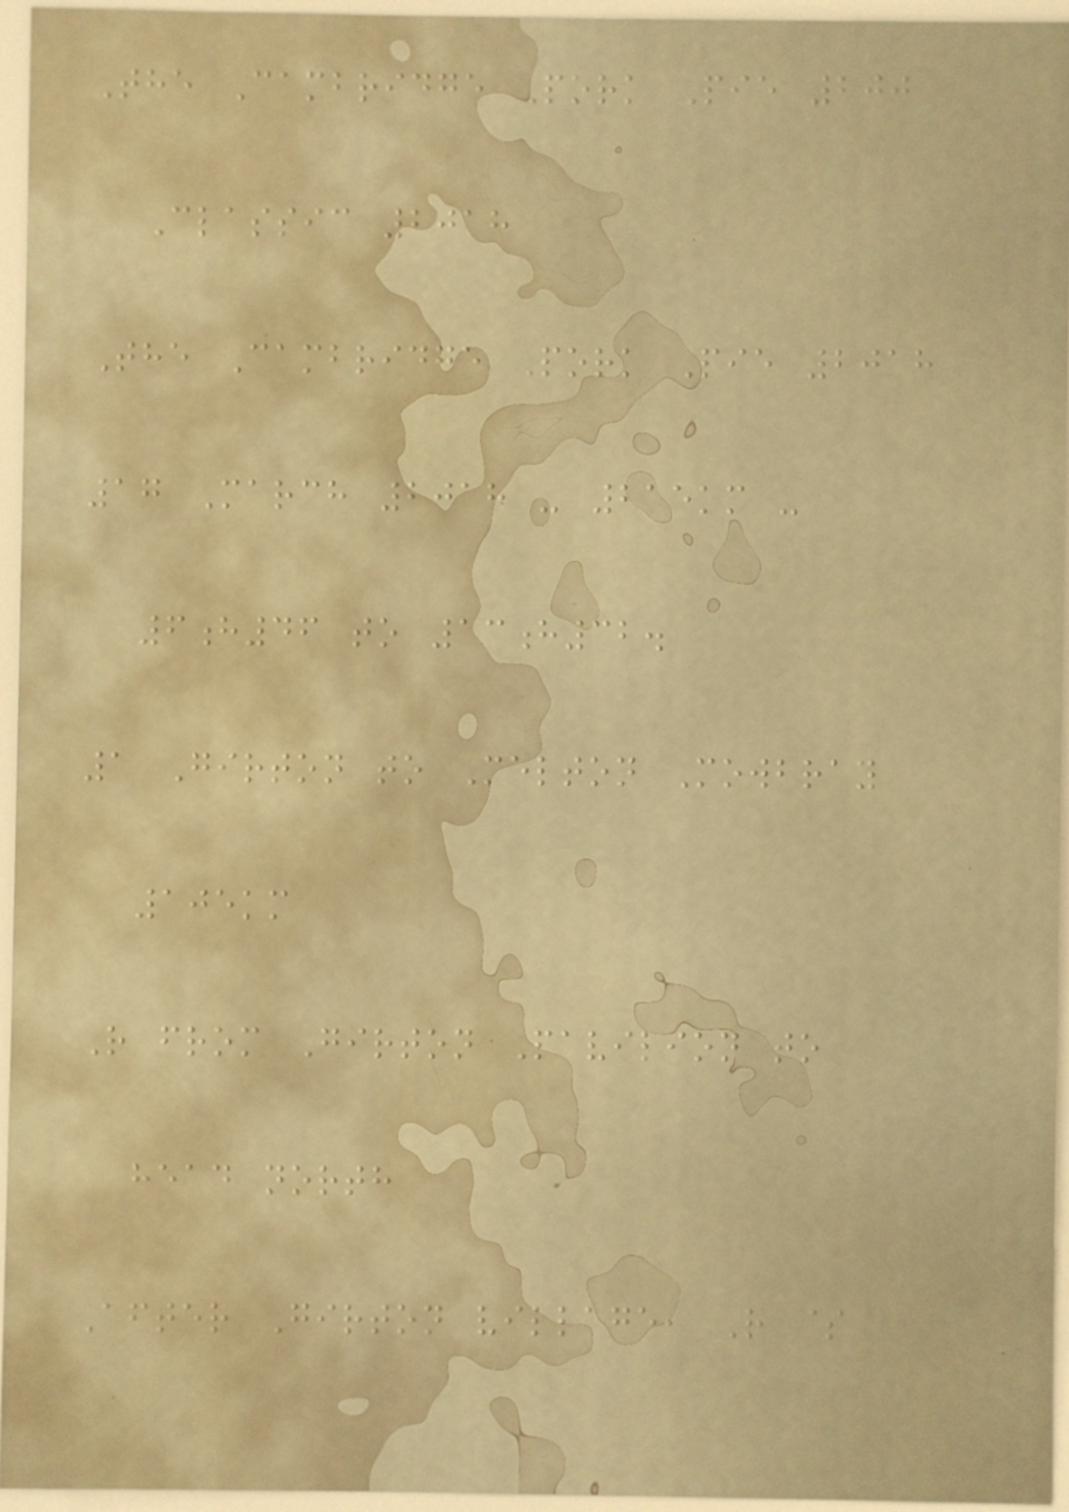The Cambridge Pork Pie 200
Classic 2018
The Cambridge Pork Pie 2018
17 March 2018 - 215km -
6h46 to 13h32.
1 Girton to Melton Mowbray
105km
R from Girton Pavilion to
head north
After Girton village, R $
